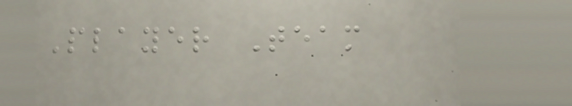Player Team
